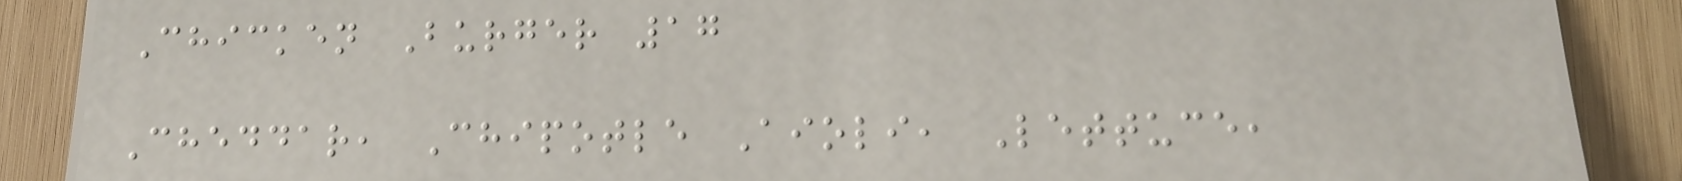Chicken Burger 17
Cheddar, Chipotle Aioli, Lettuce,
